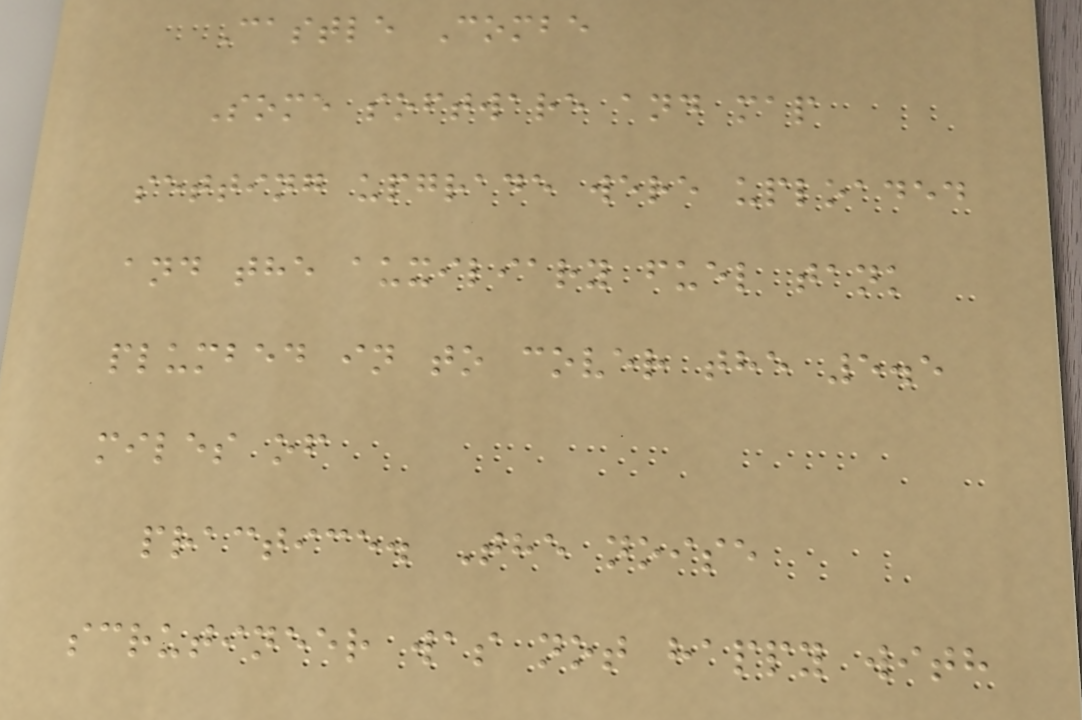Castle Combe
Some software and map
setting upgrade were uploaded
and the auxiliary fuel tank
plumbed in to cover the 5.5
miles of
practice. The noise
scrutineer was not happy with
